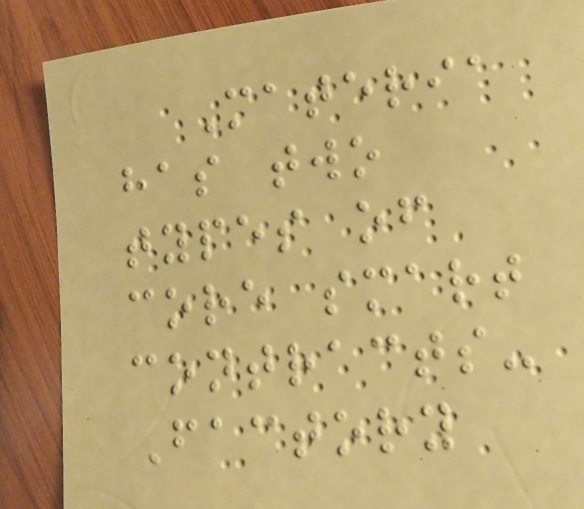Materia
has two
types of
core smart
contracts-
Factory
